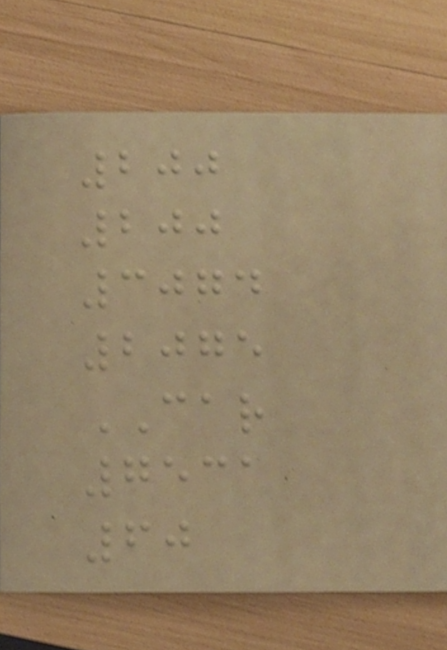200
200
3074
2075
CAR
7531
60
